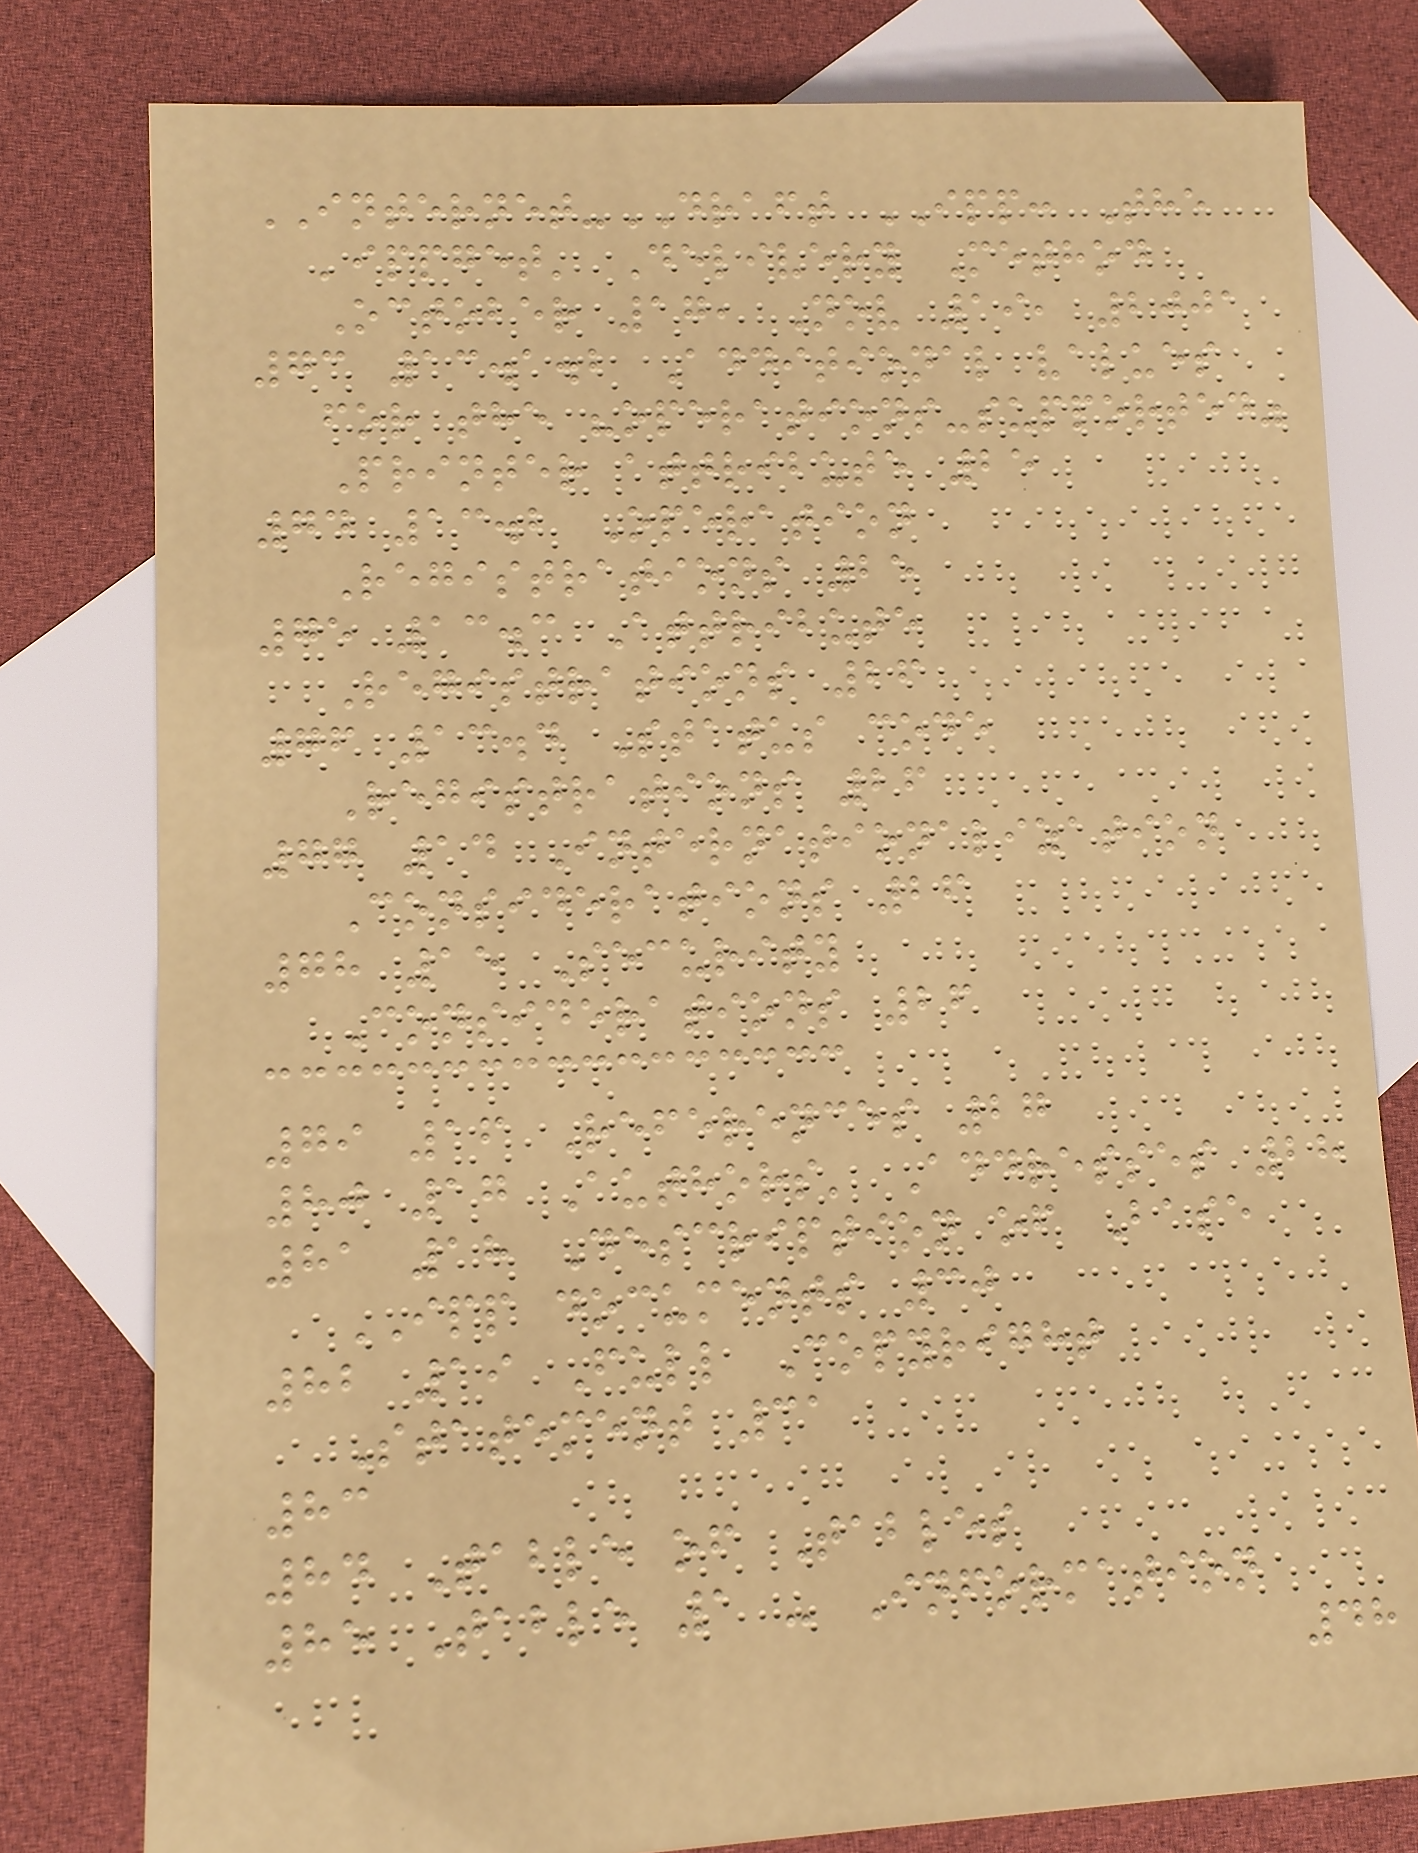INTERNET-DRAFT IPP: The
'ippget' Delivery Method
October 17, Nov 19, 2001
73 13.1.2 Additional values
for the "operations-supported"
Printer attribute 25
74 13.2 Operation
Registrations 25
75 13.3 Attribute
Registrations 26
76 13.4 Status code
Registrations 26
77 14 Internationalization
Considerations 26
78 15 Security
Considerations 26
79 16 References 27
80 17 Authors' Addresses 28
81 18 Description of Base
IPP documents 30
82 19 Full Copyright
Statement 31
83
84 Table of Tables
85 Table 1 - Information
48
